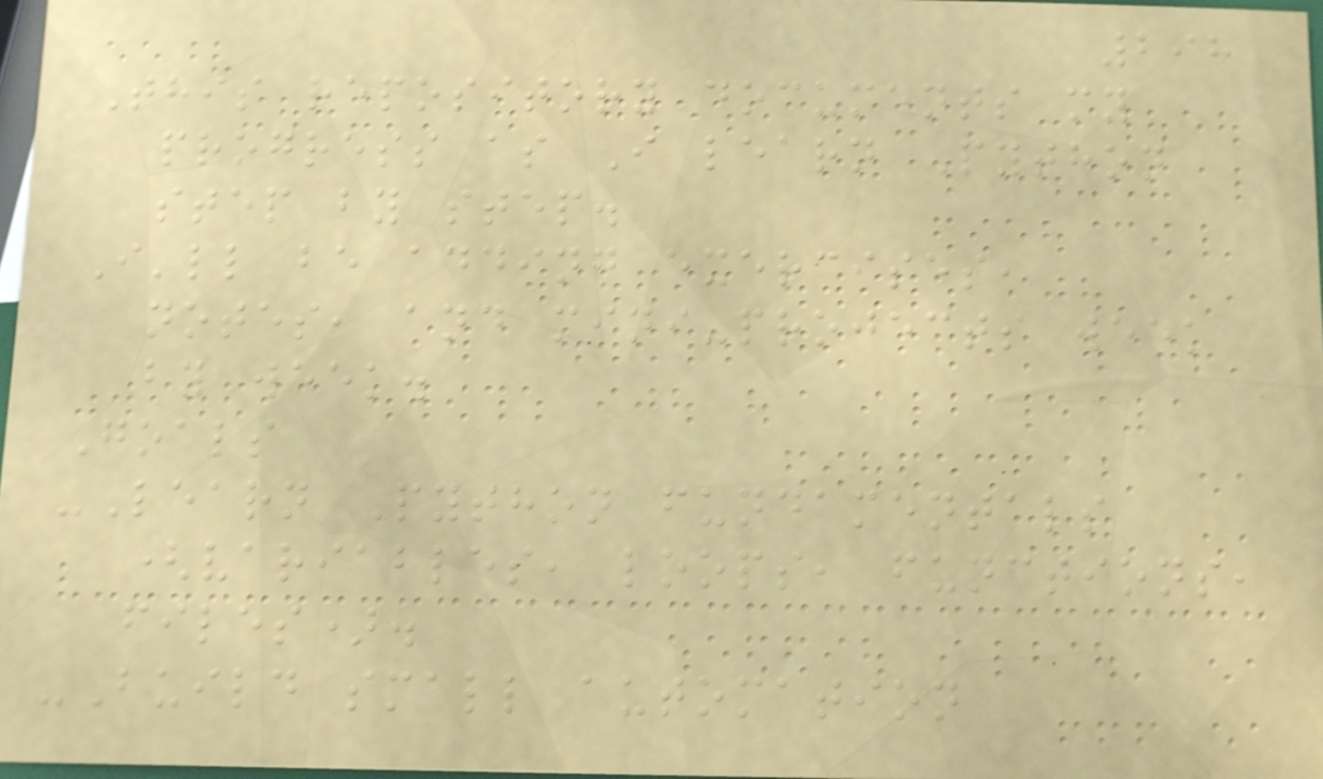298
This repository documents my
progress as I learn Python
step by step.
I'll be adding exercises,
notes, and mini-projects week
by week.
Goals
-Learn Python fundamentals
(variables, loops, functions,
files).
-Build small automation
